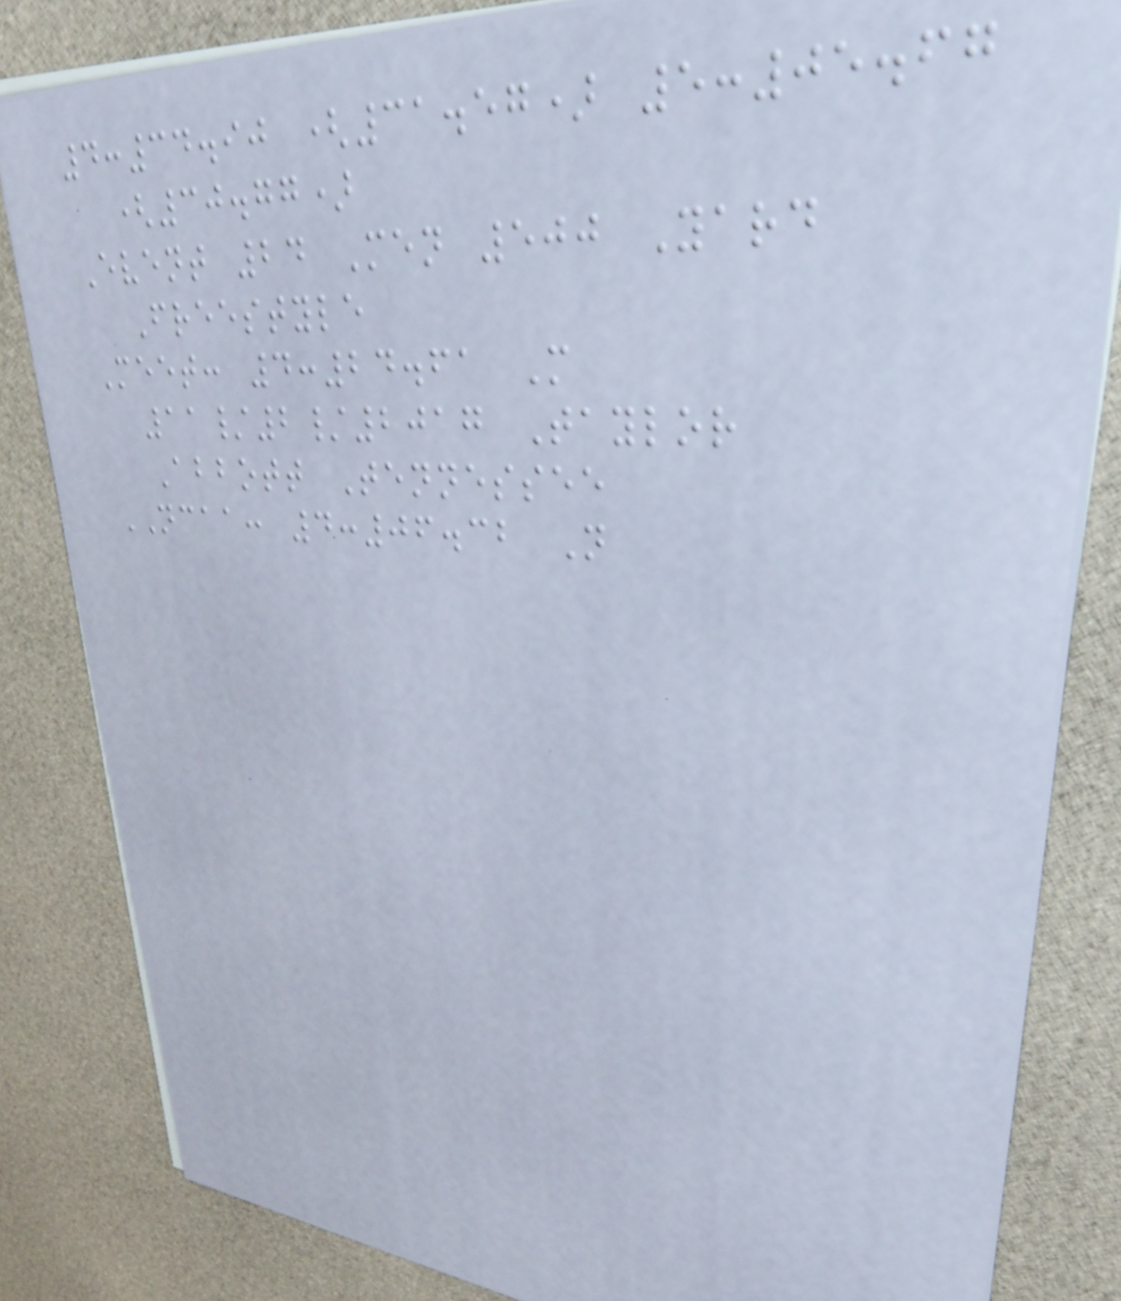4:34.90 (31.57) 5:05.67
(30.77)
Event 24 Men 500 Yard
Freestyle
Meet: 4:24.61 M
11/2/2017 Taylor
Abbott Tennessee
NCAA: 4:06.32 N
